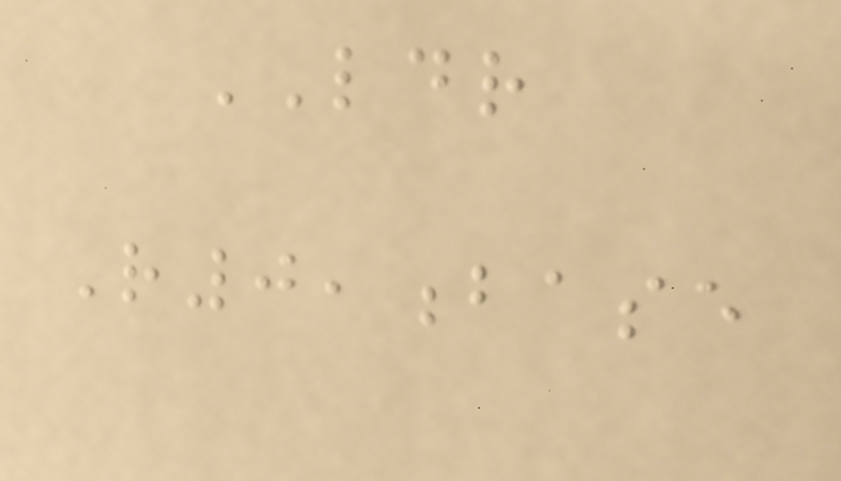LDR
R0,base
